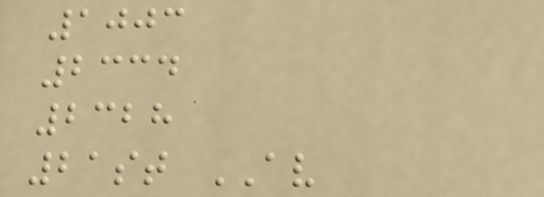1003
2334
2328
21st AV
